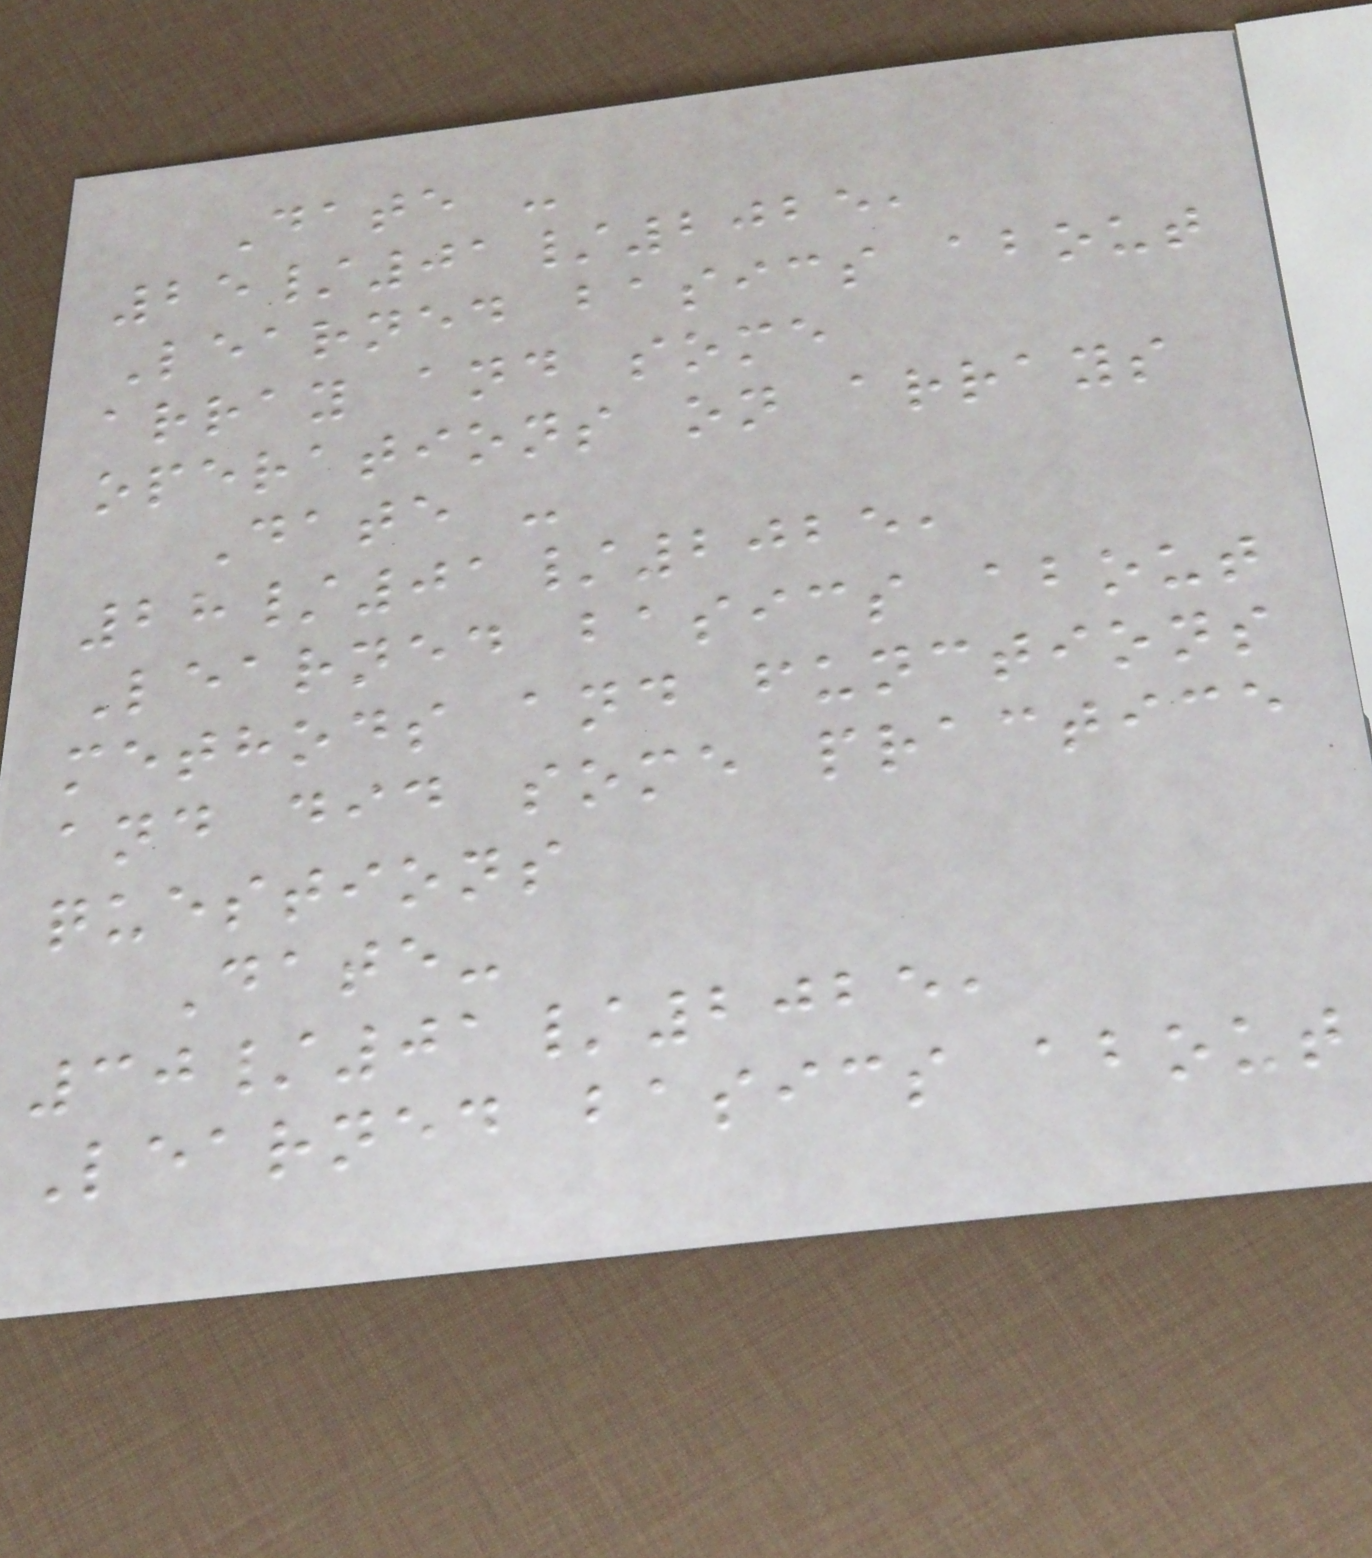Date -
25/01/2025,
Learned basics about
array and some
operations on arrays
Date -
28/01/2025,
Learned basics about
methods and functions
and did some practice
questions
Date-
30/01/2025,
Learned basics about
